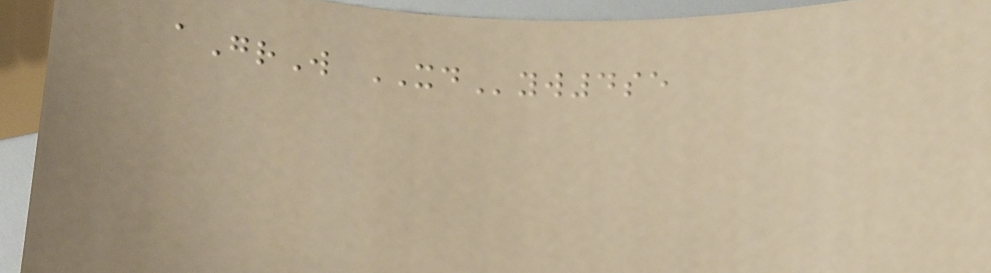aGrW XDyw4se
